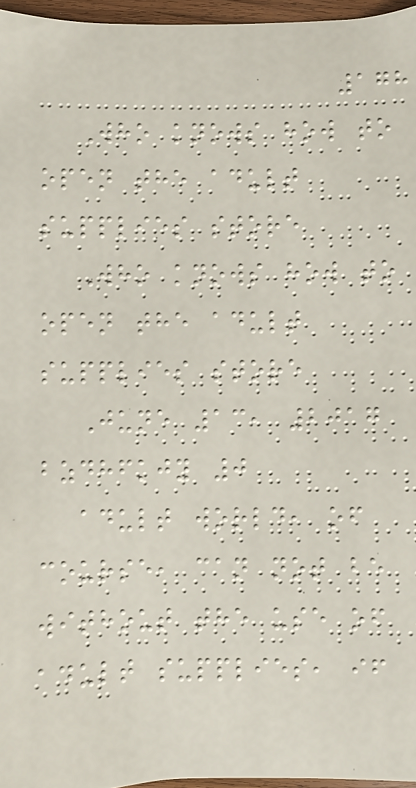178
Who knows how to
open the adult
supplies store
Who knows how to
open the adult
supplies store
June 13, 2017
bzdhfkjy 0
adult world, of
course, can not be
without the use of
adult supplies, if
